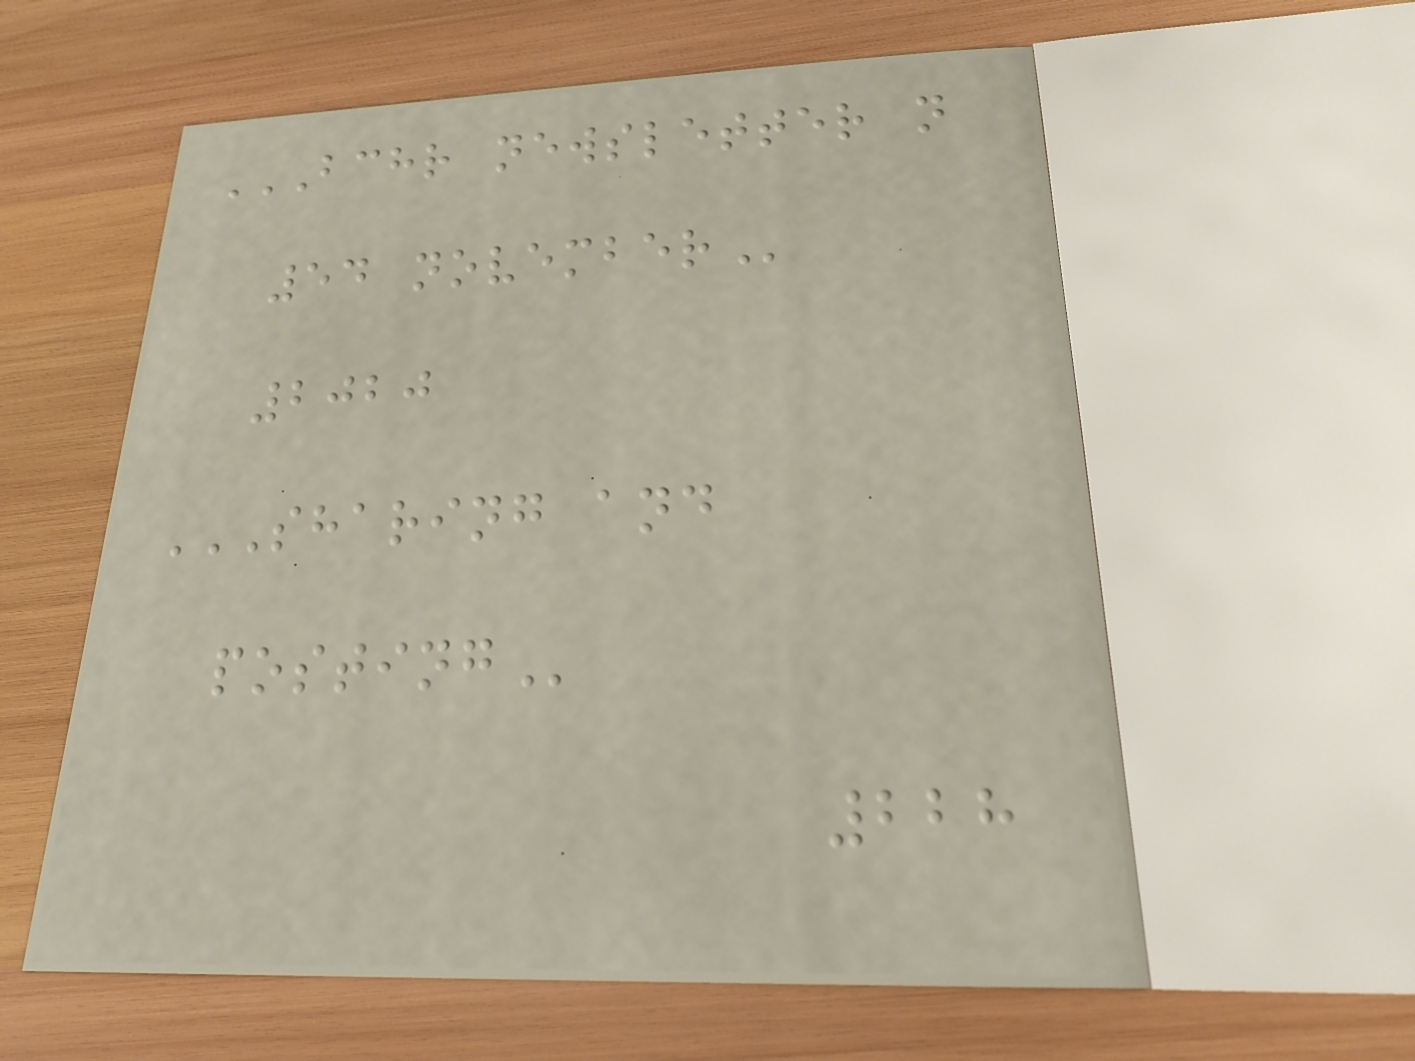BCHR NEWSLETTER N
54 NOVEMBER
2020
SHARING AND
POSTING
228
